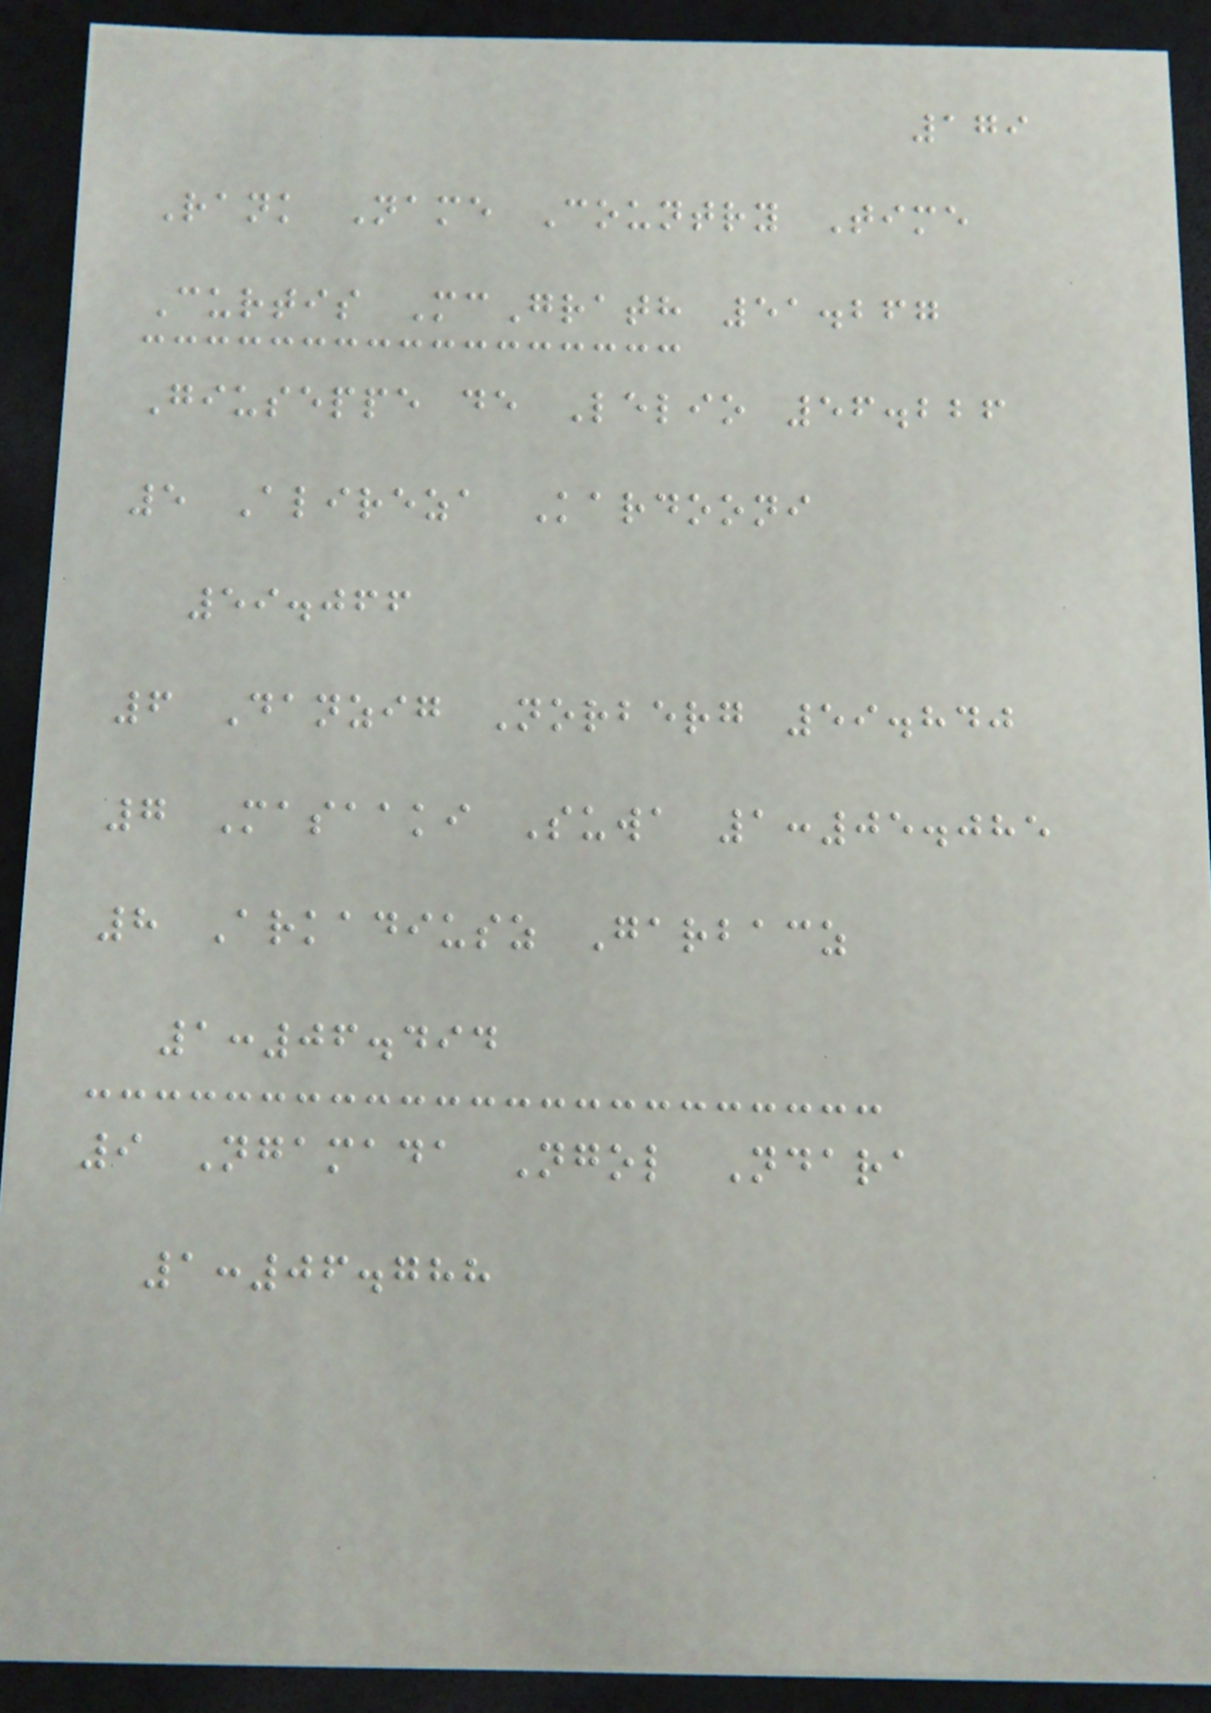179
Rank Name Country Time
Curtis McGrath 51.267
Giuseppe de Lelio 56.226
5 Alireza Kardooni
59.066
6 Danzig Norberg 59.840
7 Masaaki Suwa 1:05.085
8 Arkadiusz Garbacz
1:06.494
9 Ngamada Ngol Ndara
1:06.788
